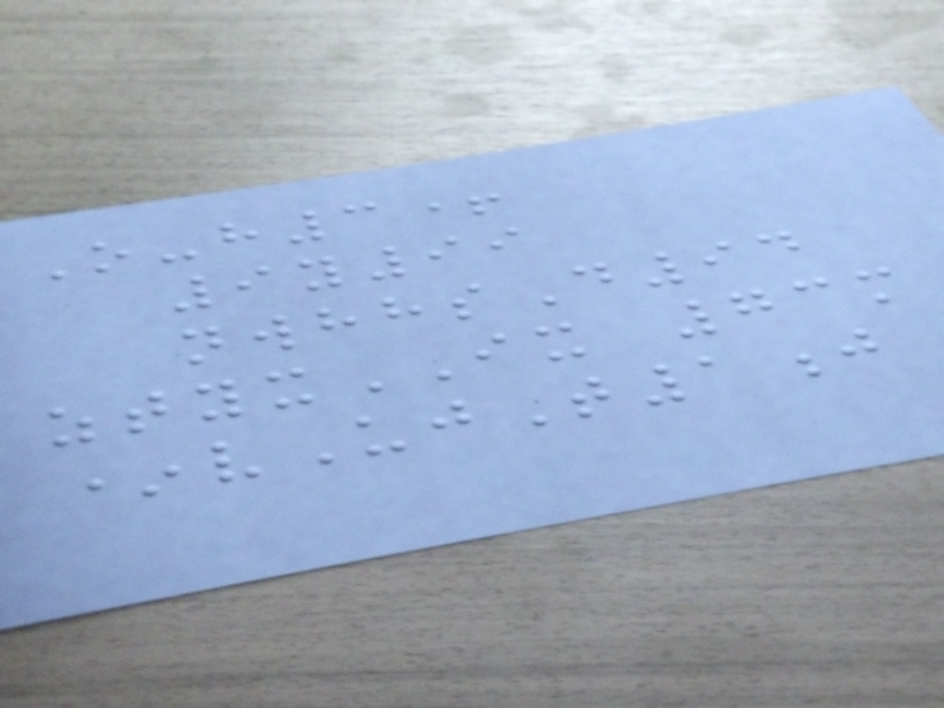O-h3+
9y99
nwhhsD94
ztyxIX 73m
*vUjT1j
